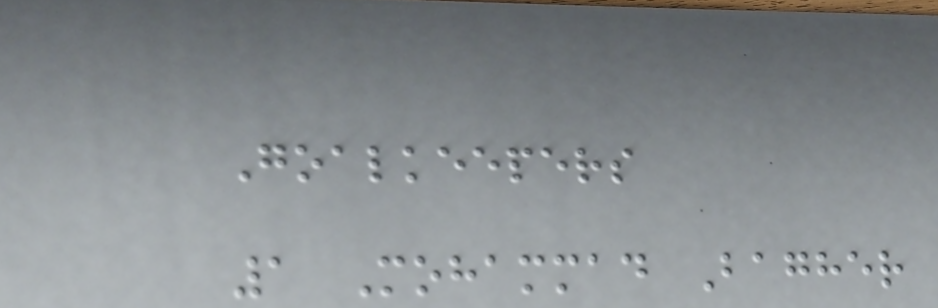Goalkeepers
1 Mohammad Bagher
